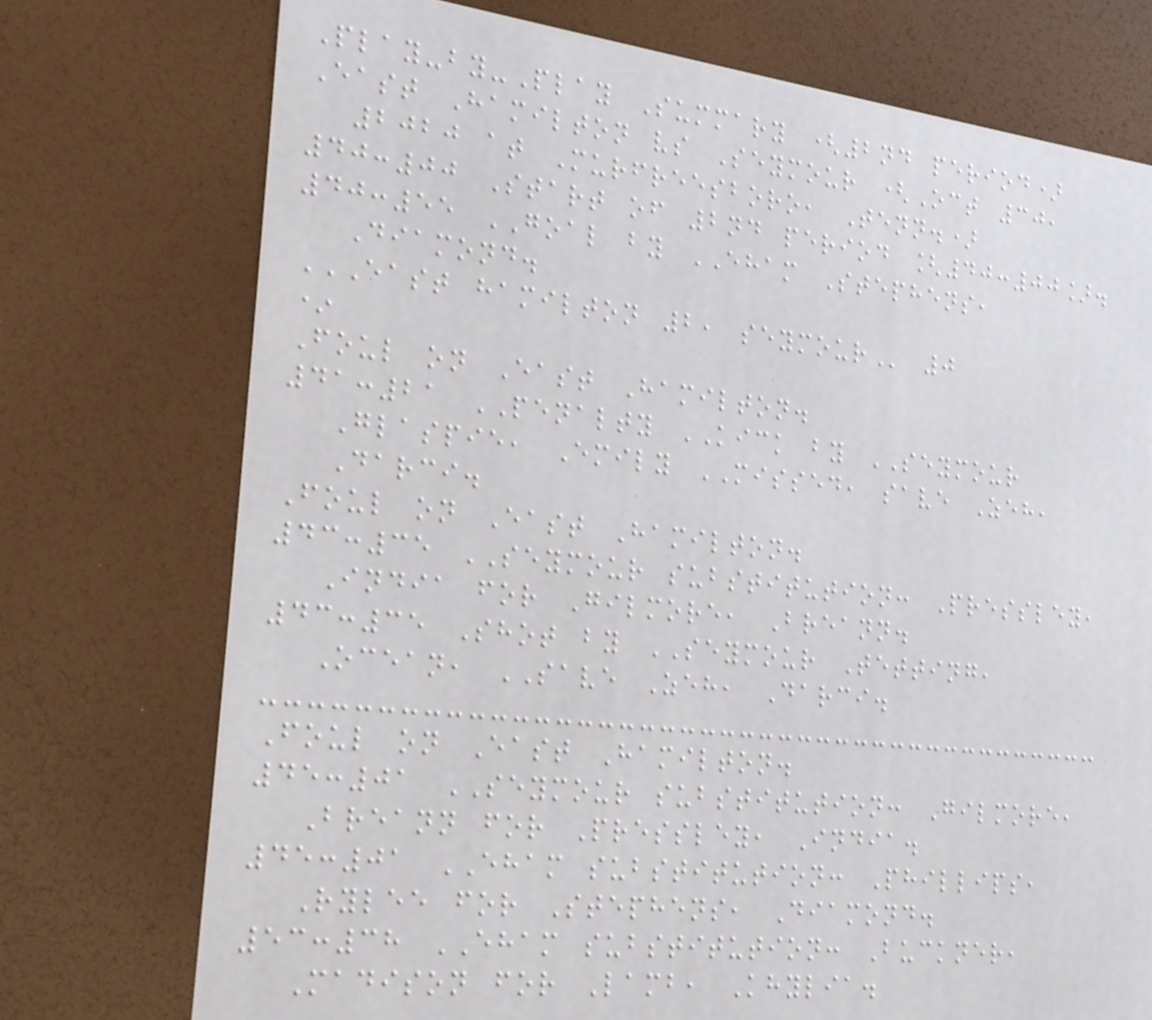Play-by-Play Summary (2nd period)
East Hamilton vs Seymour (Oct 30,
2020 at Murfreesboro, Tenn.)
40:00 Start of 2nd period [40:00].
40:55 GOAL by EHAM Stephens,
Diamond.
EAST HAMILTON 2, SEYMOUR 0
*
Foul on East Hamilton.
41:21 PENALTY KICK by SEYMOUR
Glaspie, Emily MISSED, save Zeh,
Darci.
Foul on East Hamilton.
43:35 SEYMOUR substitution: Pressley,
India for Gilmore, Breann.
43:35 Shot by SEYMOUR Tetting,
Ocean, SAVE Zeh, Darci.
Foul on East Hamilton.
45:01 SEYMOUR substitution: Gilmore,
Breann for Pressley, India.
45:01 EHAM substitution: Phillips,
Rylee for Stephens, Diamond.
53:38 EHAM substitution: Buckner,
Madison for Lamb, Khylia.
